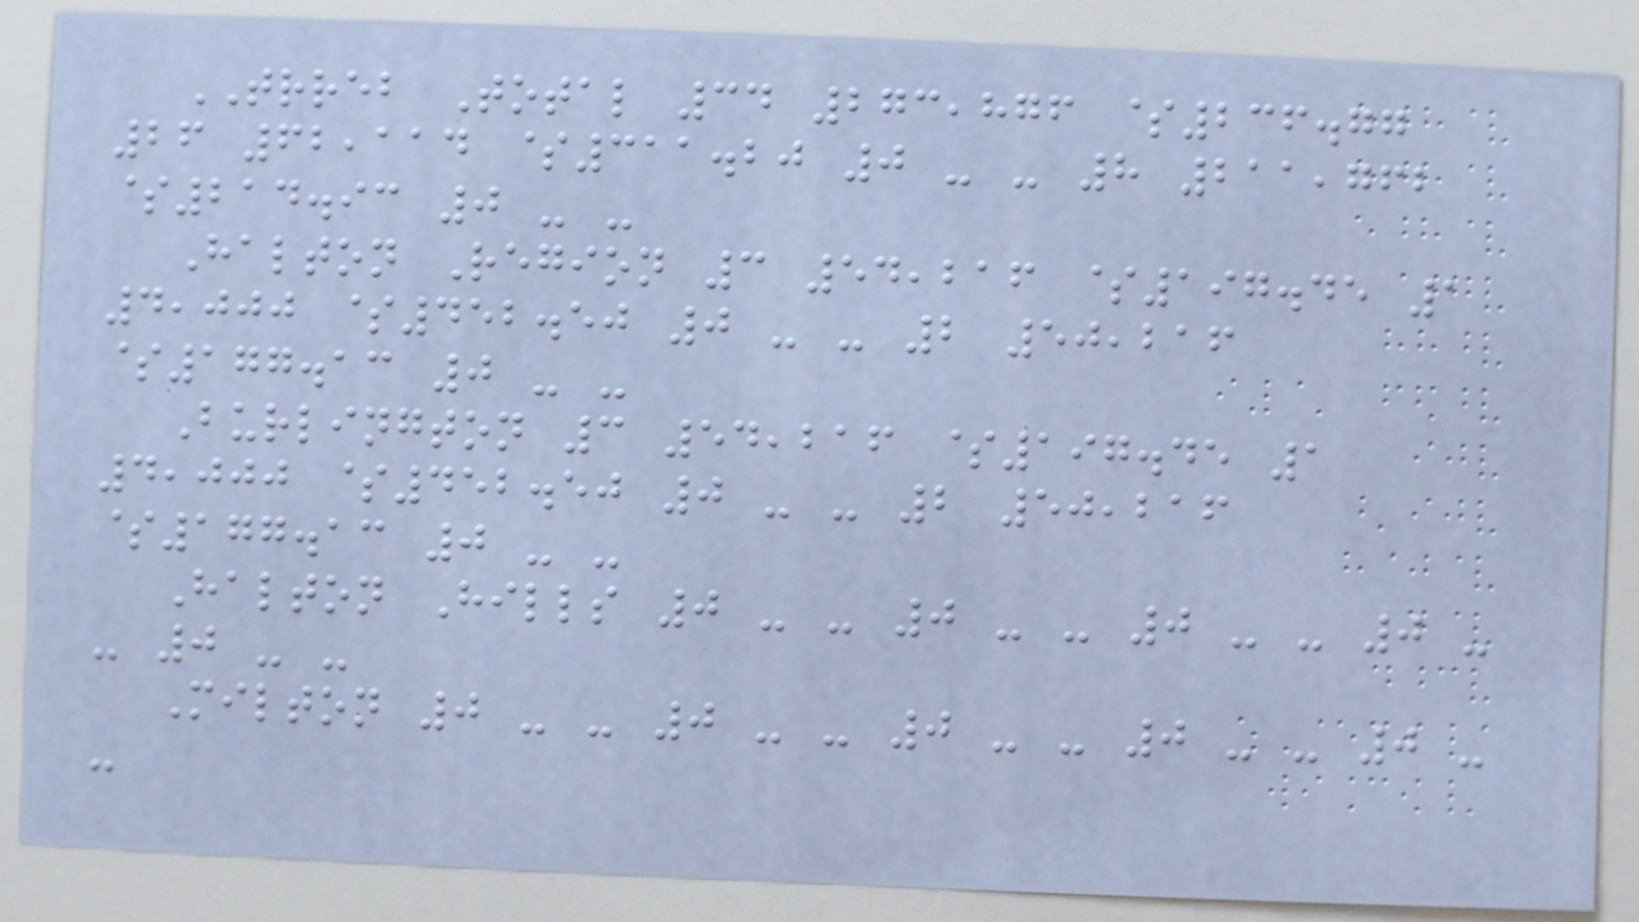TRREB Total 34 273,876 $236.77
26 62,114 $311.20 0 - - 8 211,762
$214.93 0 - -
Halton Region 3 54,216 $197.45 1
4,000 $452.50 0 - - 2 50,216
$177.13 0 - -
Burlington 3 54,216 $197.45 1
4,000 $452.50 0 - - 2 50,216
$177.13 0 - -
Halton Hills 0 - - 0 - - 0 - - 0 -
- 0 - -
Milton 0 - - 0 - - 0 - - 0 - - 0 -
-
